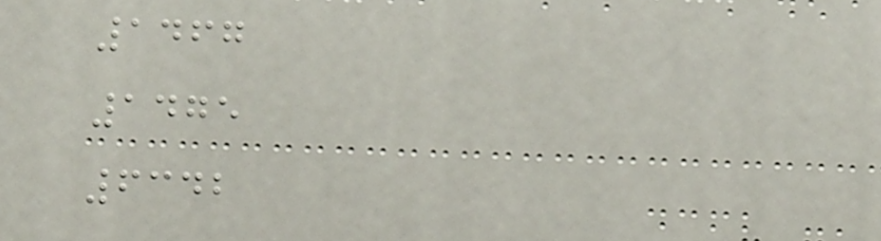1467
1475
6342
